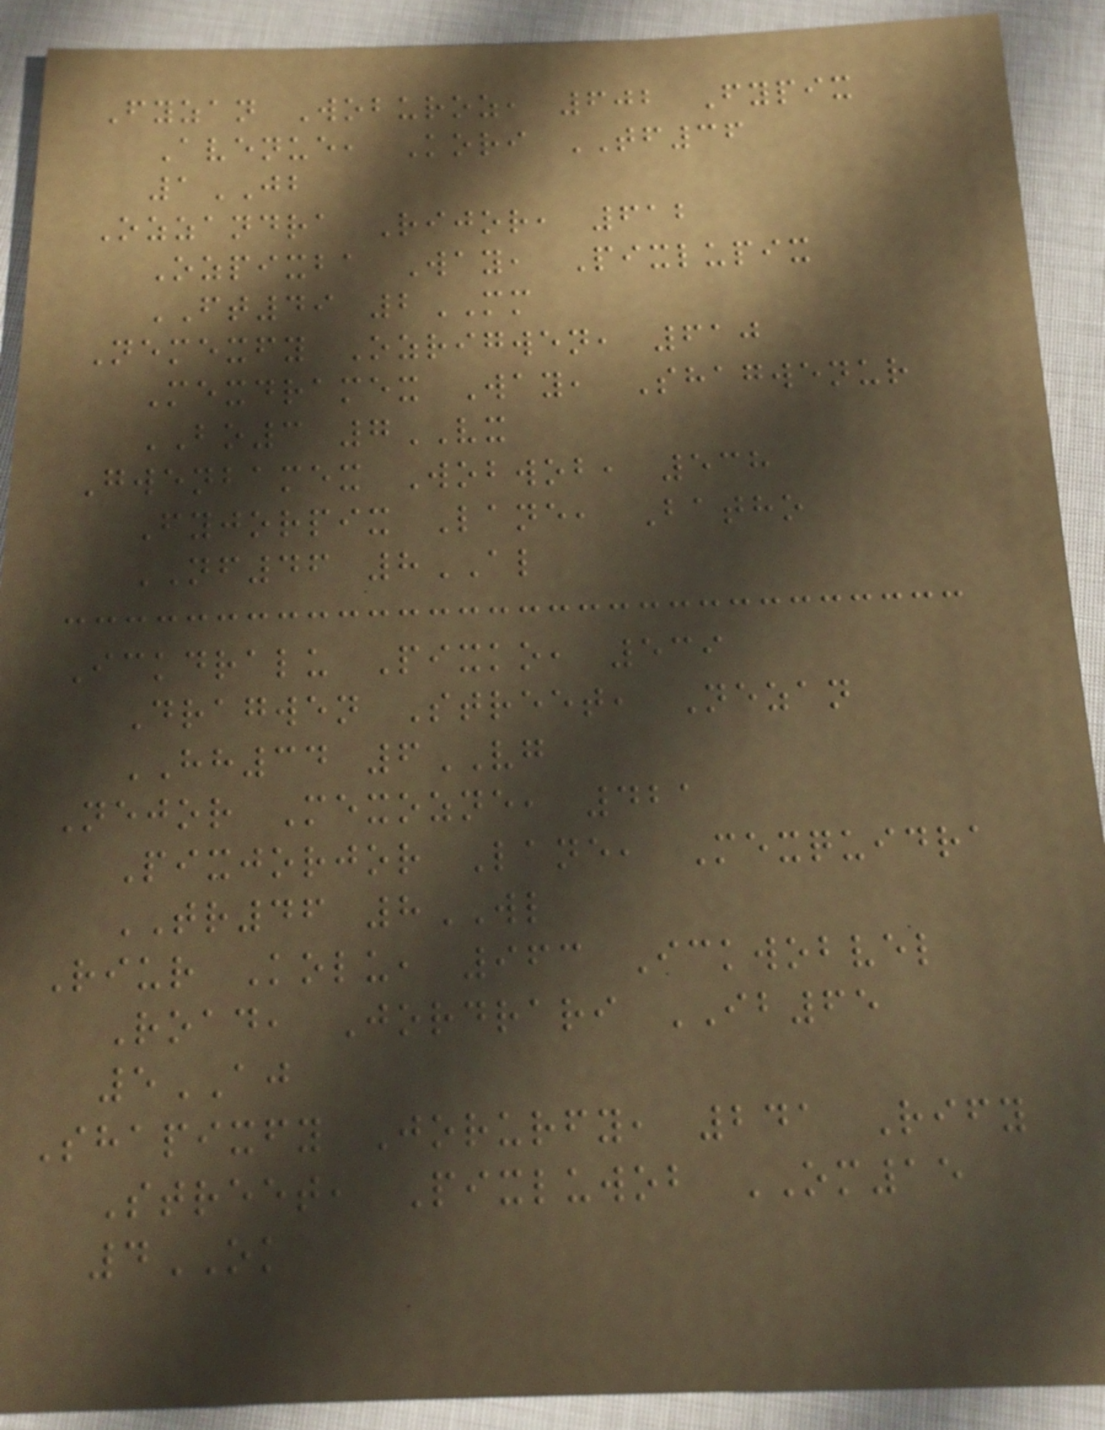Fyzan Woburoz, 602 Fypix
Avenue, Kori TF36
1JB
Ozzandra Rijor, 612
Ozpixba Way, Pixlupix
FT49 2MM
Nemexfy Ozrigwen, 610
Mexdramex Way, Shagwenur
BO3 7VX
Gwenbamex Wobwob, 538
Fyjorpix Lane, Batho
NF46 8AL
Ickdralu Pixko, 539
Dragwen Street, Nezan
HH34 6VG
Nejor Mexozne, 421
Pixjorjor Lane, Mexquidra
TR46 8WL
Riur Kolu, 963 Ickwobvel
Road, Jordrari IB65
5AJ
Shapixfy Jorurfy, 241 Rify
Street, Pixluwob OM15
4OK
